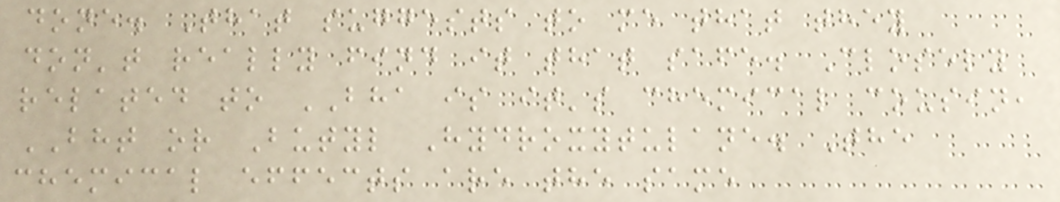done. That suggests to me that they
don't really find it that safe. Closely
related to BHA is it's chemical cousin,
BHT or Butyl Hydroxytulane. The
chemical effects are the same
